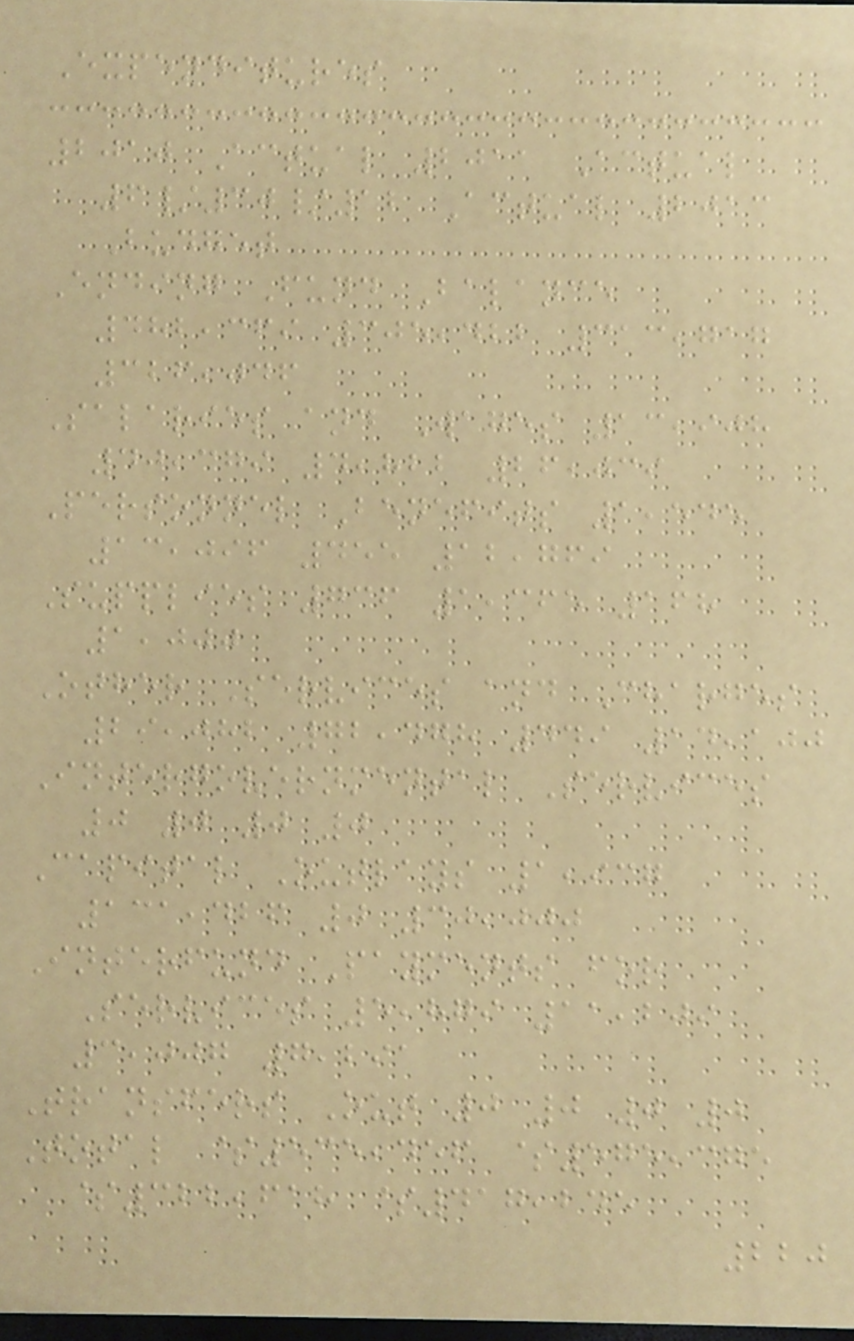Expenditures
2010 Actual 2011 Actual
6/30/12 Actual 2013
Budget
Ending Fund Balance
482,369 305,422 313,717
326,046
Salaries and Wages 13,908
40,379 4,822 26,039
Personnel Benefits 1,545
13,096 455 12,769
Supplies 736 1,365 168
1,000
Other Services and Charges
29,082 72,478 449 14,100
Intergovernmental Services
0 0 0 0
Capital Outlays 1,937
131,426 0 30,000
Interfund Payments for
Services 5,879 11,209
3,007 7,291
Transfers Out 0 0 0 0
Total $535,456 $575,375
$322,618 $417,245
220
